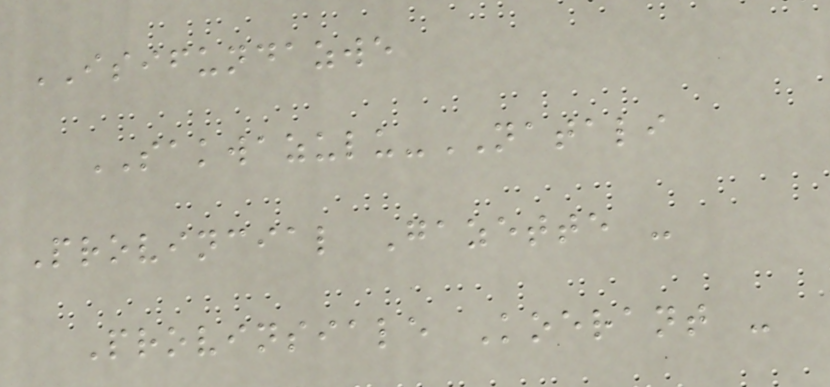ISIFUNDAZWE
SAKWAZULU-NATALI
Provincial Gazette -
Provinsiale Koerant -
